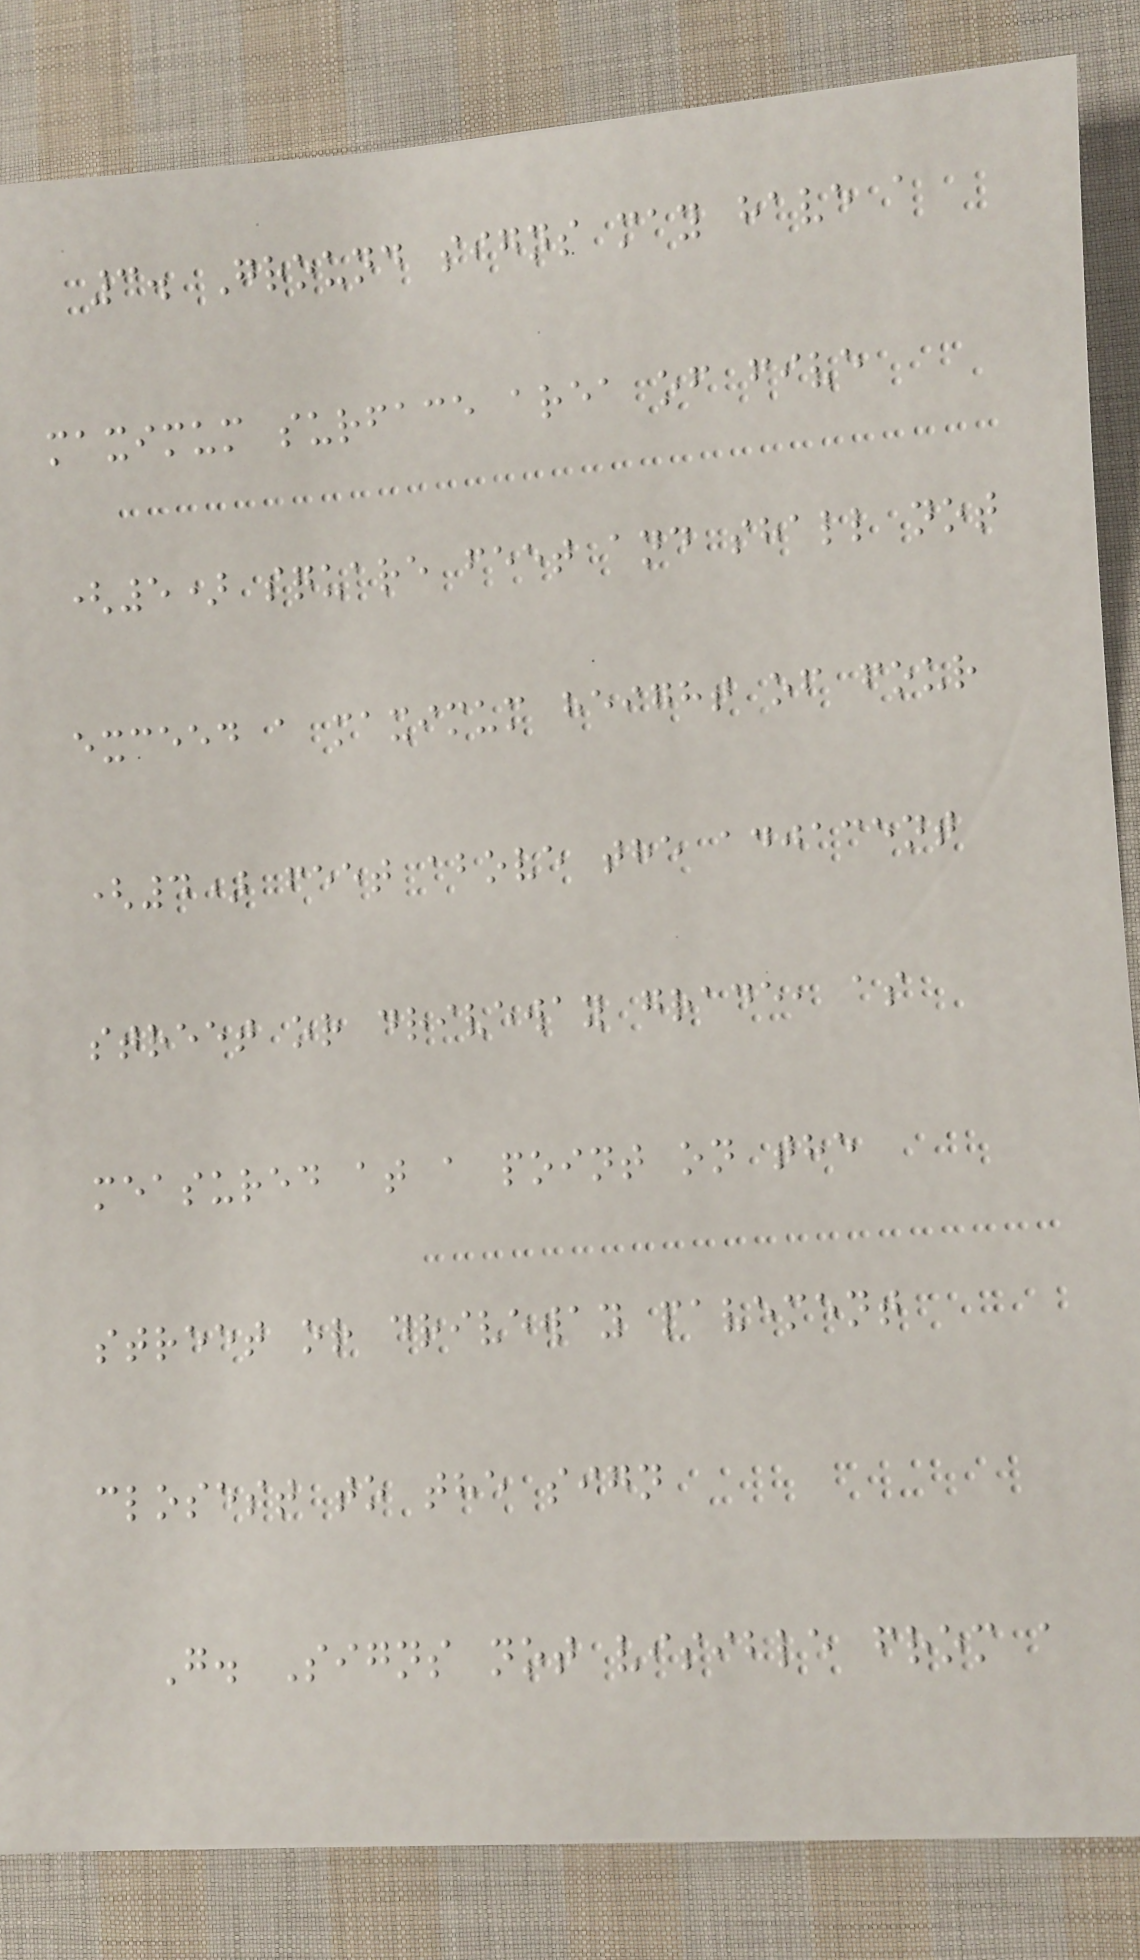3. Ground signs may have a
maximum surface area of five
(5) square feet and shall not
exceed a maximum height of four
(4) feet above the adjacent
street or driveway grade, as
measured at a point on the
street or driveway pavement
closest to the sign
G. Signs not visible from a
